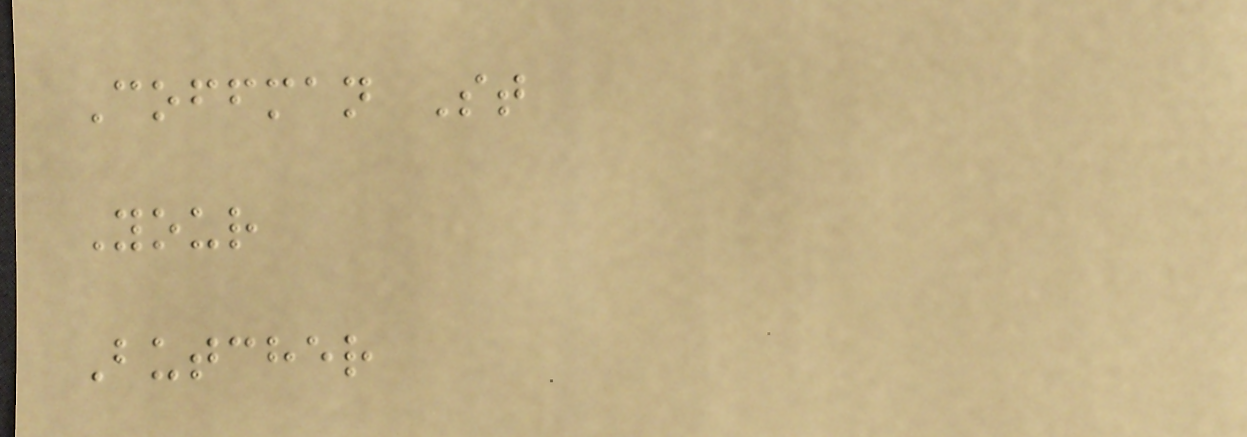Coffman St
Your
Butcher
